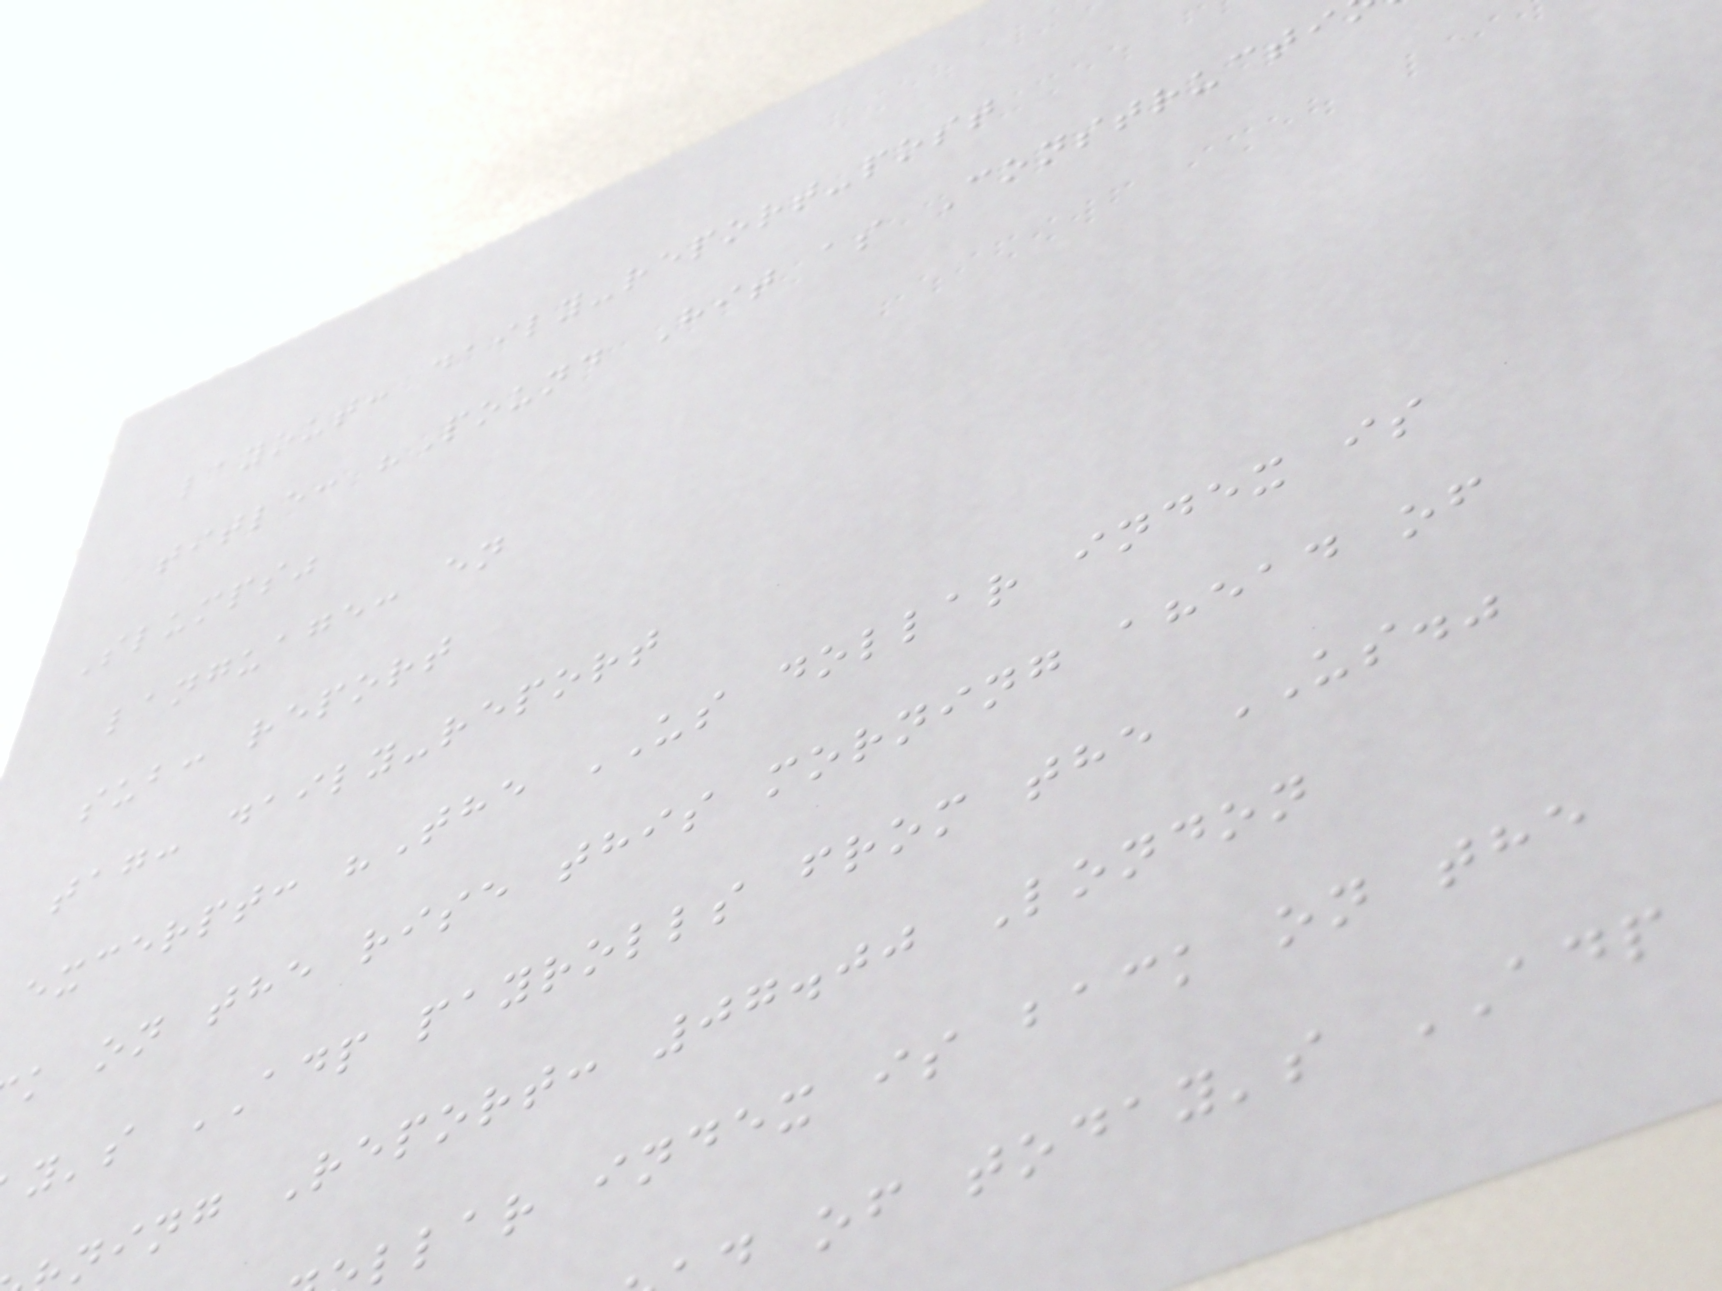layout: daily-report-post
title: "Pound Hit as Constructi
Slumps"
language: en
sub: report
tag: daily-report
excerpt: "The US dollar index is
k on the rise this morning ahead of
y's ADP payrolls from the US."
ning Report: 07.00 London
llar index is back on the
d of today's ADP
